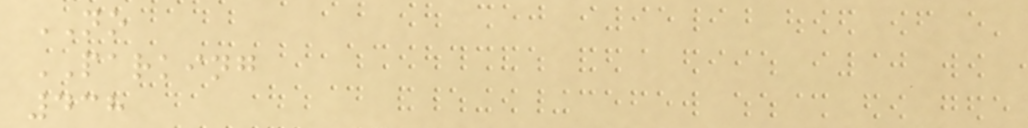NO
PARKING
438
